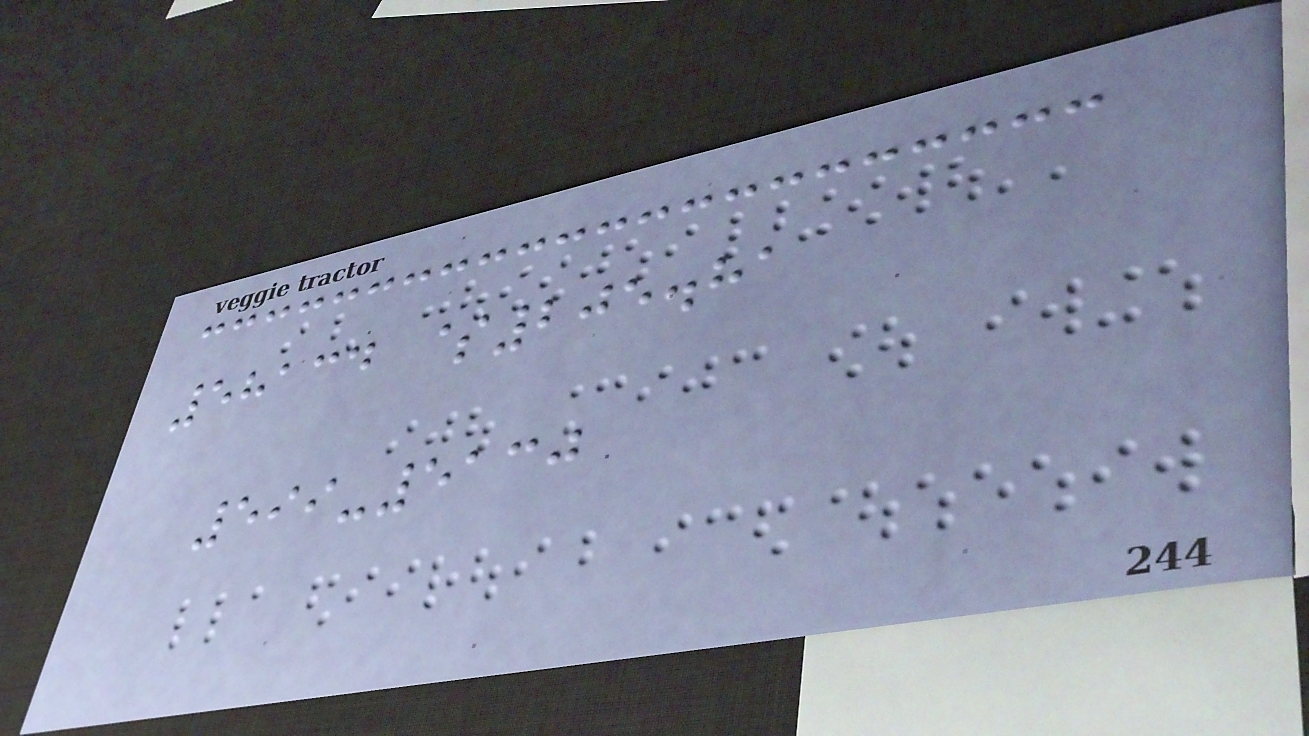58134 $205.81
599-5130
